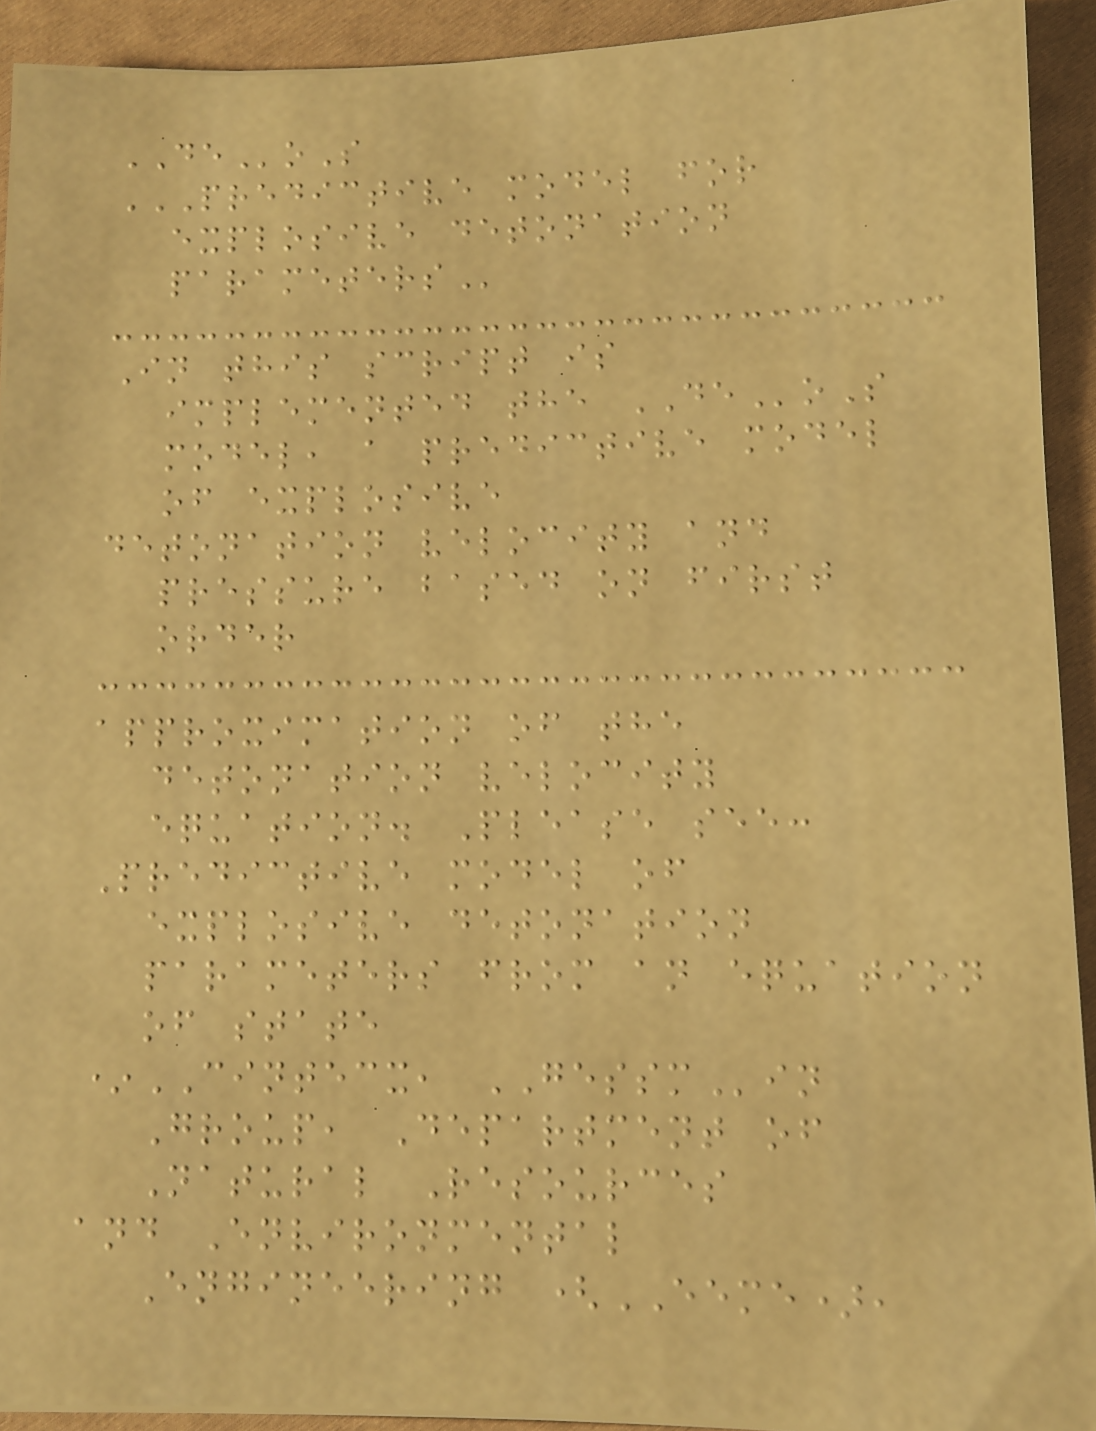DEoS
PREDICTIVE MODEL FOR
EXPLOSIVE DETONATION
PARAMETERS
In this script is
implemented the DEoS
model, a predictive model
of explosive
detonation velocity and
pressure based on first
order
approximation of the
detonation velocity
equation. Please see:
Predictive model of
explosive detonation
parameters from an equation
of state
*CINTECX, GESSMin
Group, Department of
Natural Resources
and Environmental
Engineering (EEME),
